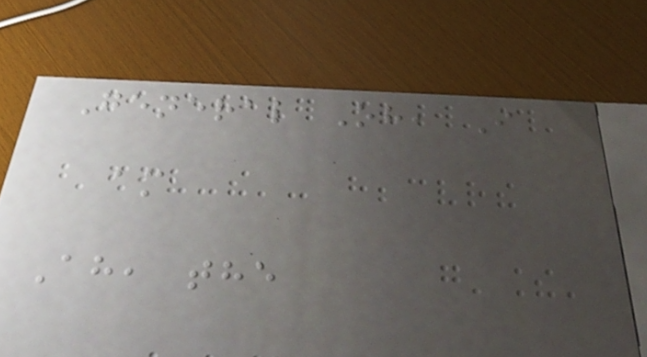General Oh, I
am
Ah, the
